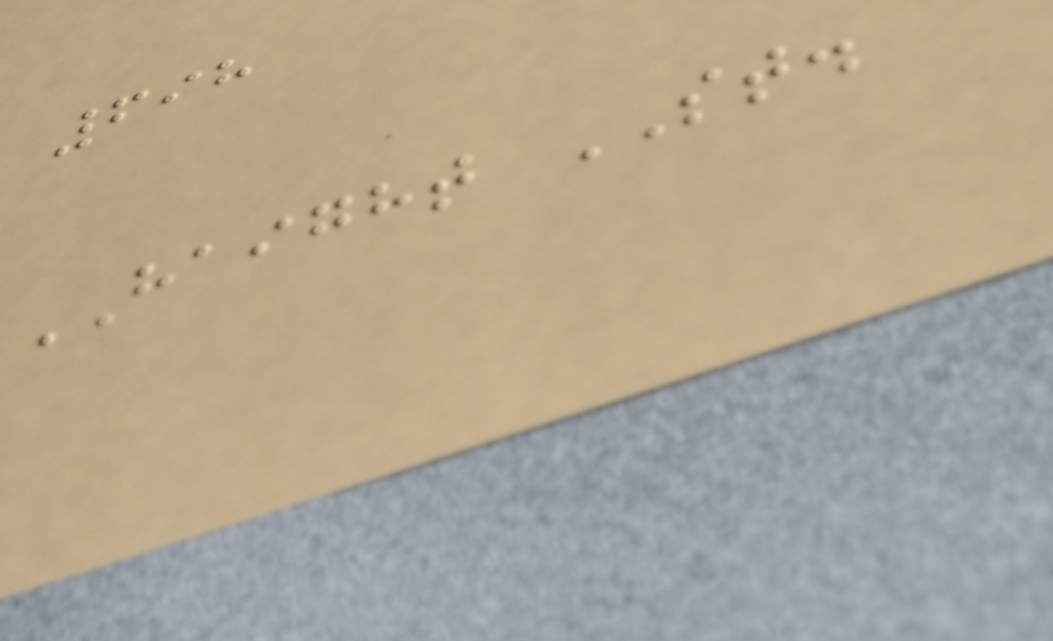698
HAIGHT ST.
